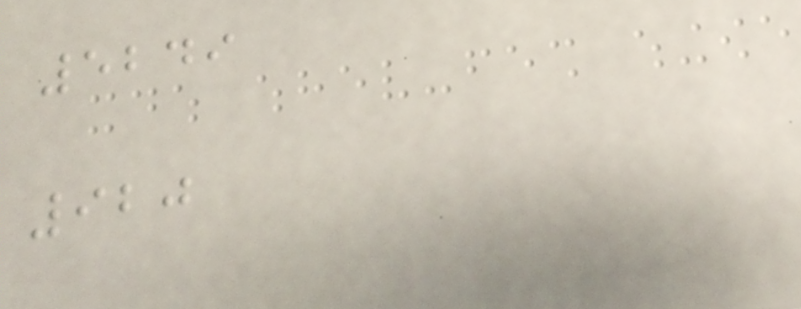5249
920
